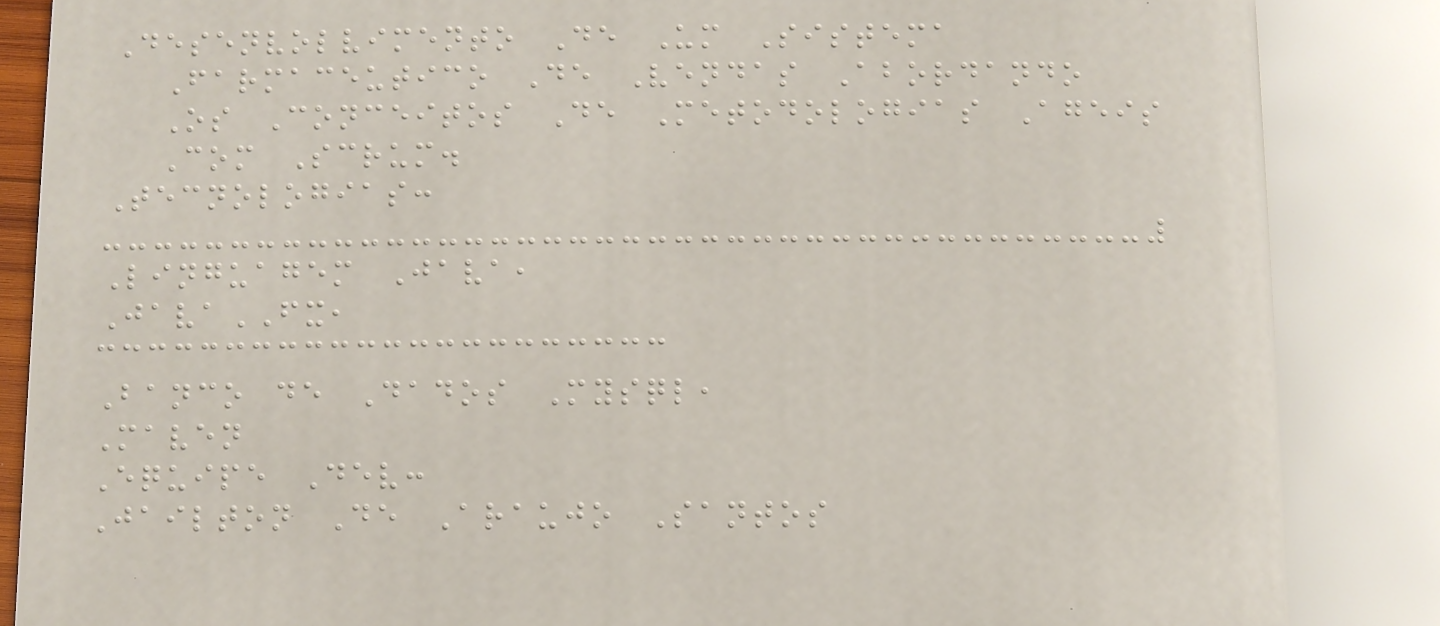Desenvolvimento De Um Sistema
Farmaceutico De Vendas Abordando
Os Conceitos De Metodologias Ageis
Com Scrum.
Tecnologias:
Linguagem Java,
JavaFX,
Banco de Dados Mysql,
Maven
Equipe Dev:
Jailton De Araujo Santos
